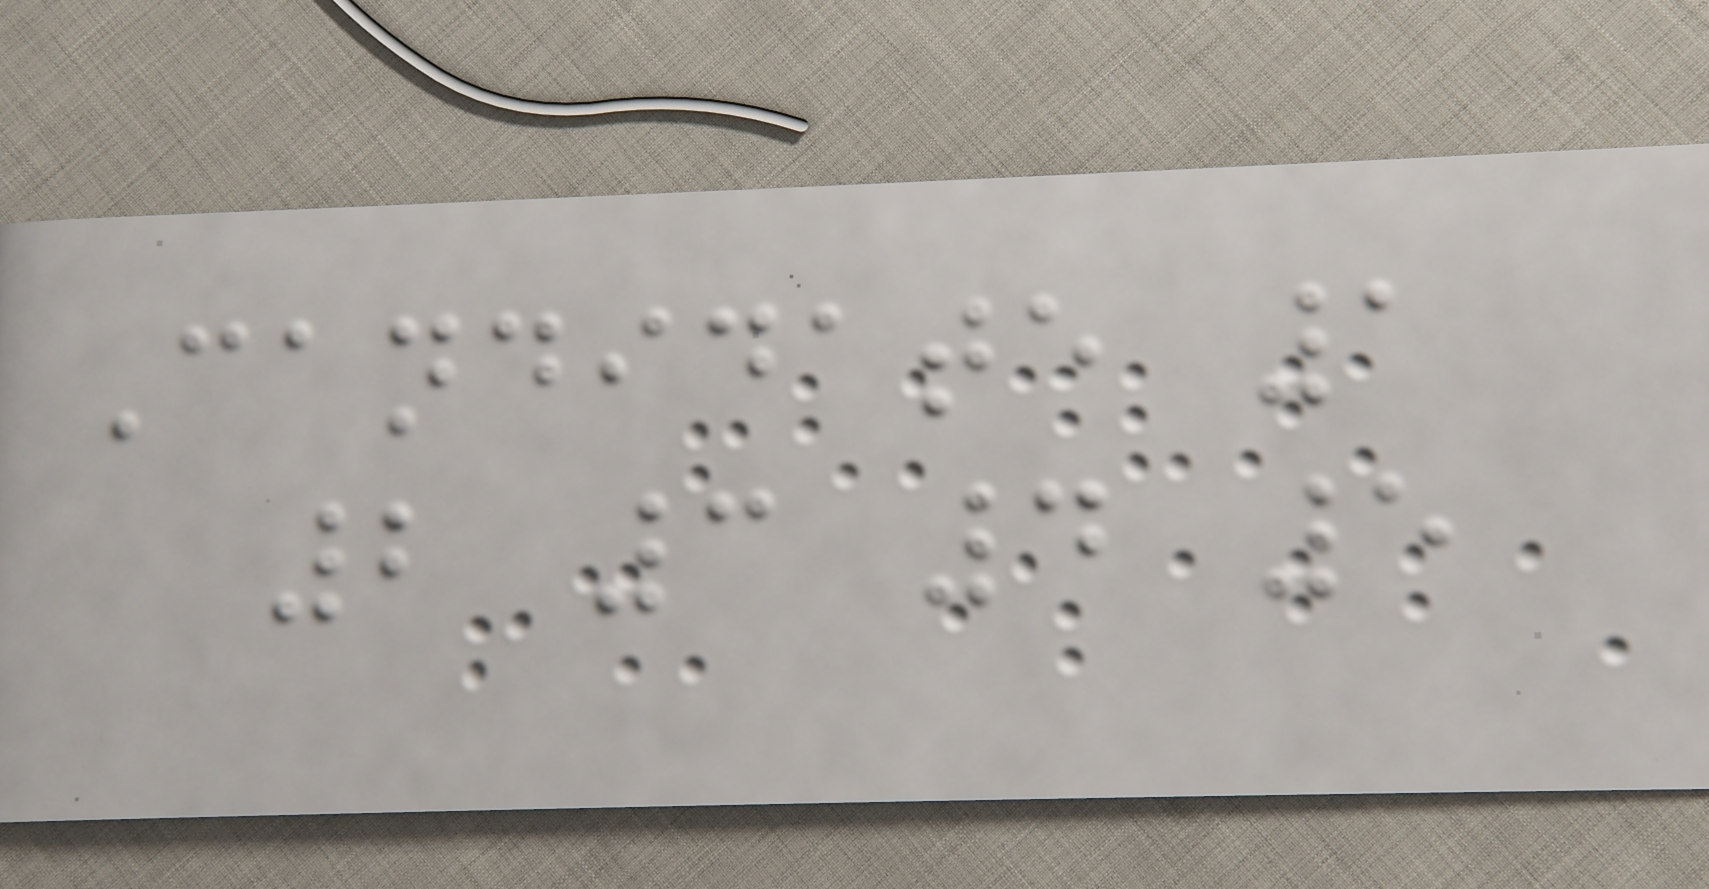Candidate 1
2 3 4 5
